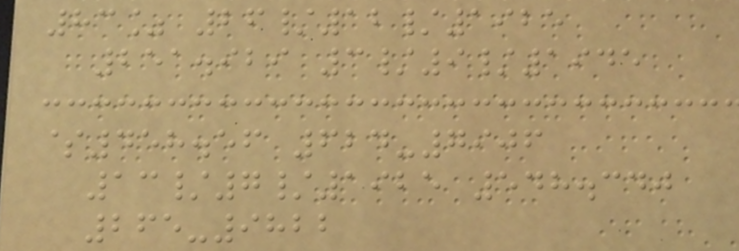83% 26/12/1925
251.929 3/9/1945
$458.56 624-7906
13/7/1925 548.340
265-9822
